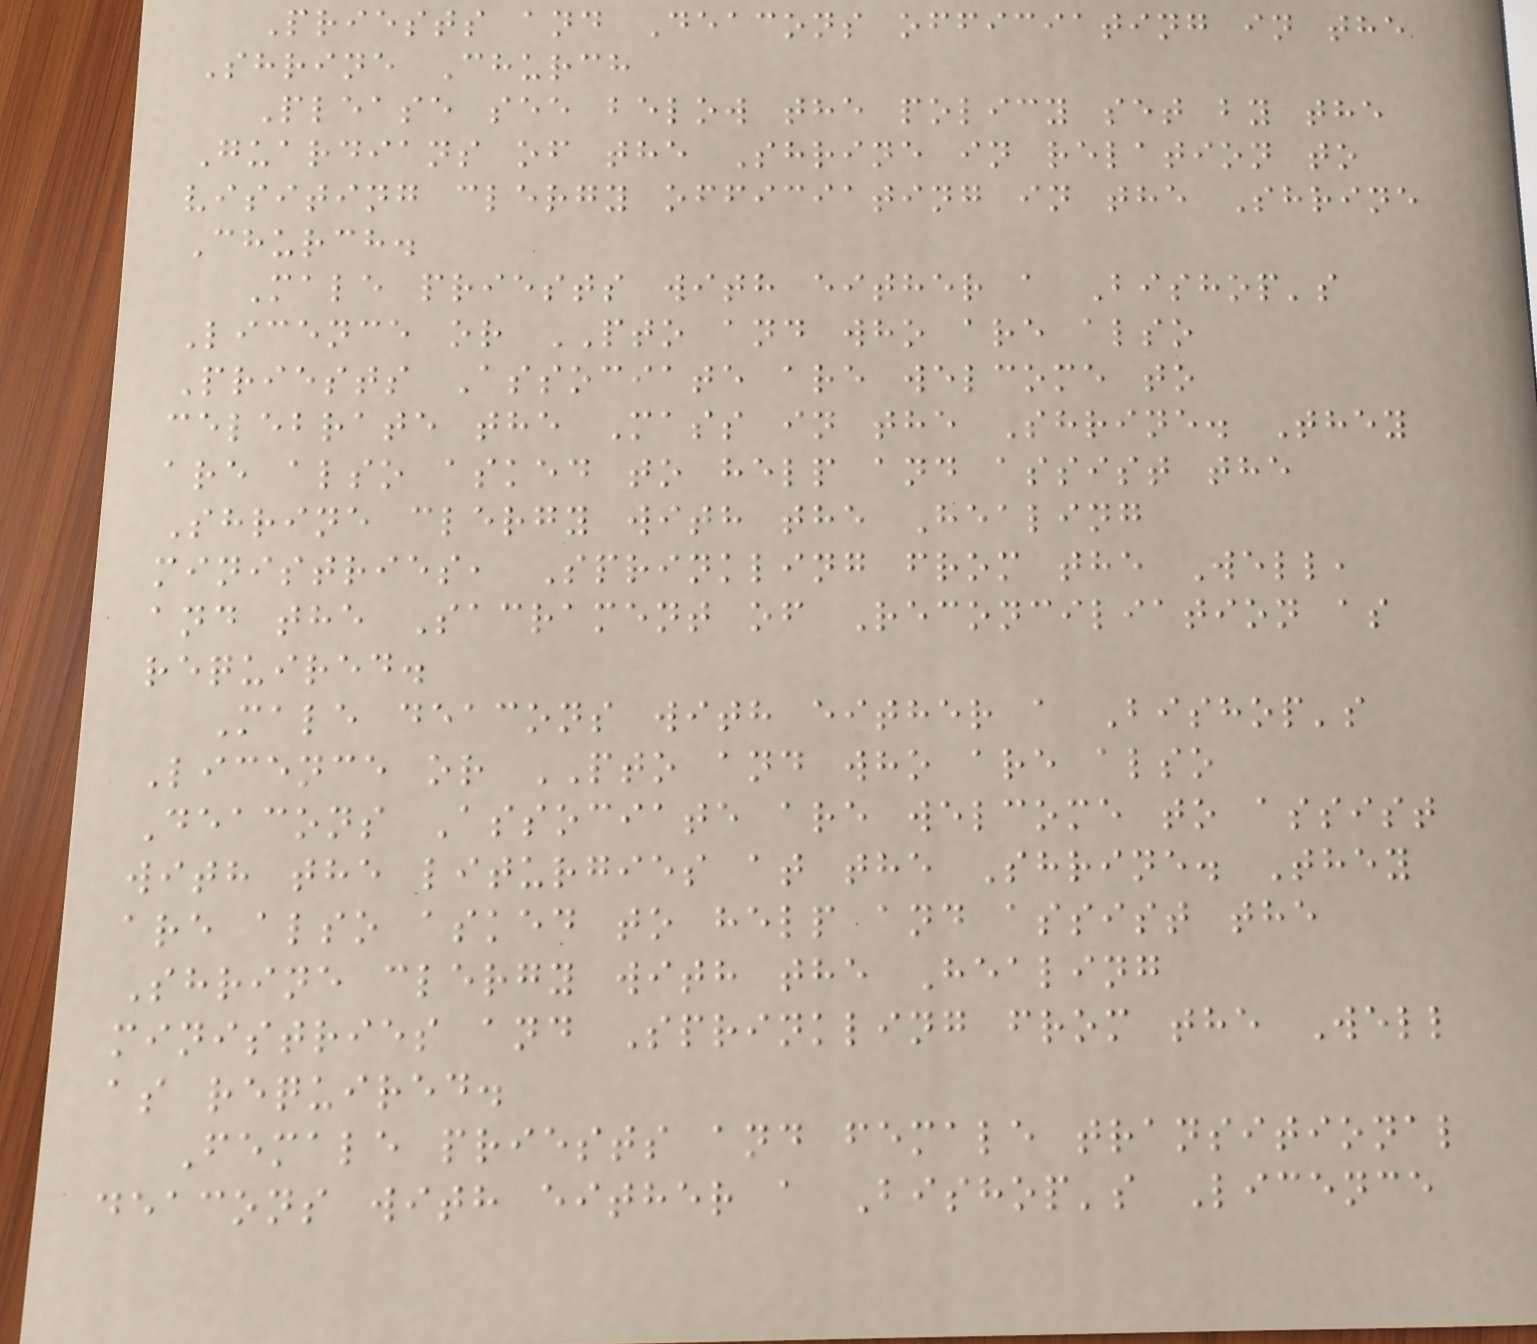Priests and Deacons officiating in the
Shrine Church
Please see below the policy set by the
Guardians of the Shrine in relation to
visiting clergy officiating in the Shrine
Church.
Male priests with either a Bishop's
Licence or PTO and who are also
Priests Associate are welcome to
celebrate the Mass in the Shrine. They
are also asked to help and assist the
Shrine clergy with the Healing
ministries, Sprinkling from the Well,
and the Sacrament of Reconciliation as
required.
Male deacons with either a Bishop's
Licence or PTO and who are also
Deacons Associate are welcome to assist
with the liturgies at the Shrine. They
are also asked to help and assist the
Shrine clergy with the Healing
ministries and Sprinkling from the Well
as required.
Female priests and female transitional
deacons with either a Bishop's Licence
